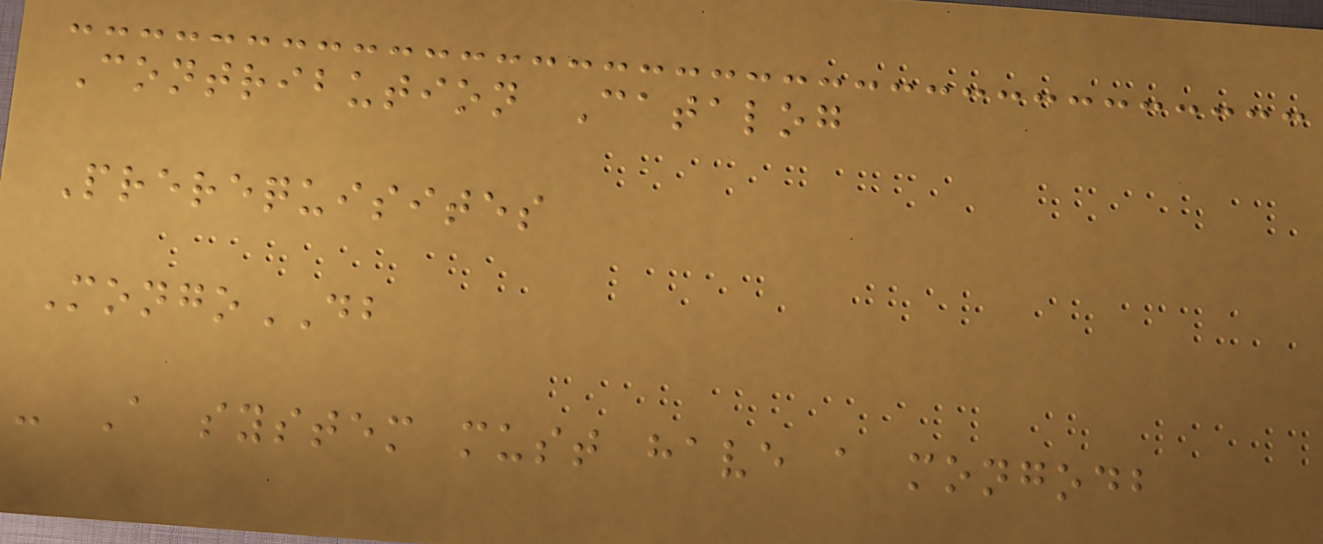Contribution Catalog
Prerequisites
MongoDB
- A system must have a mongodb
